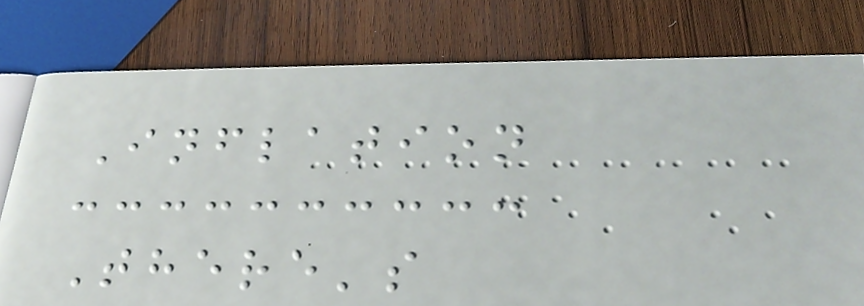Inflation
There's
